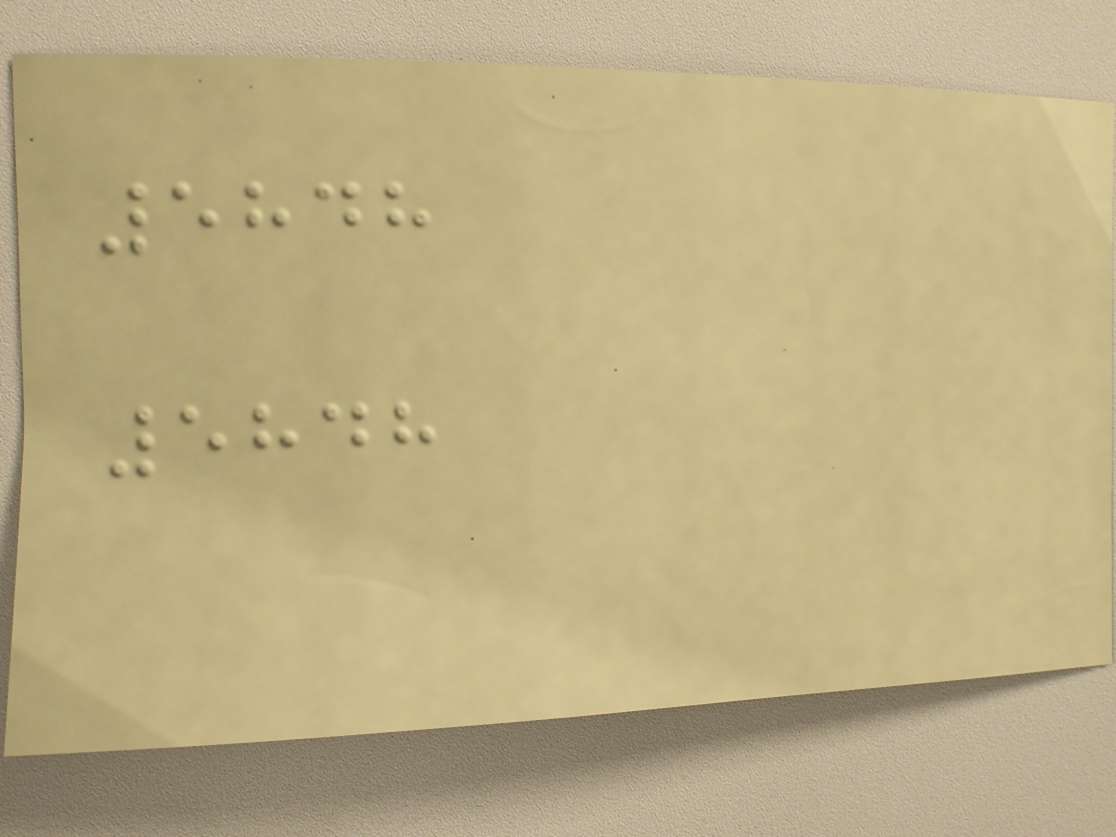5848
5848
